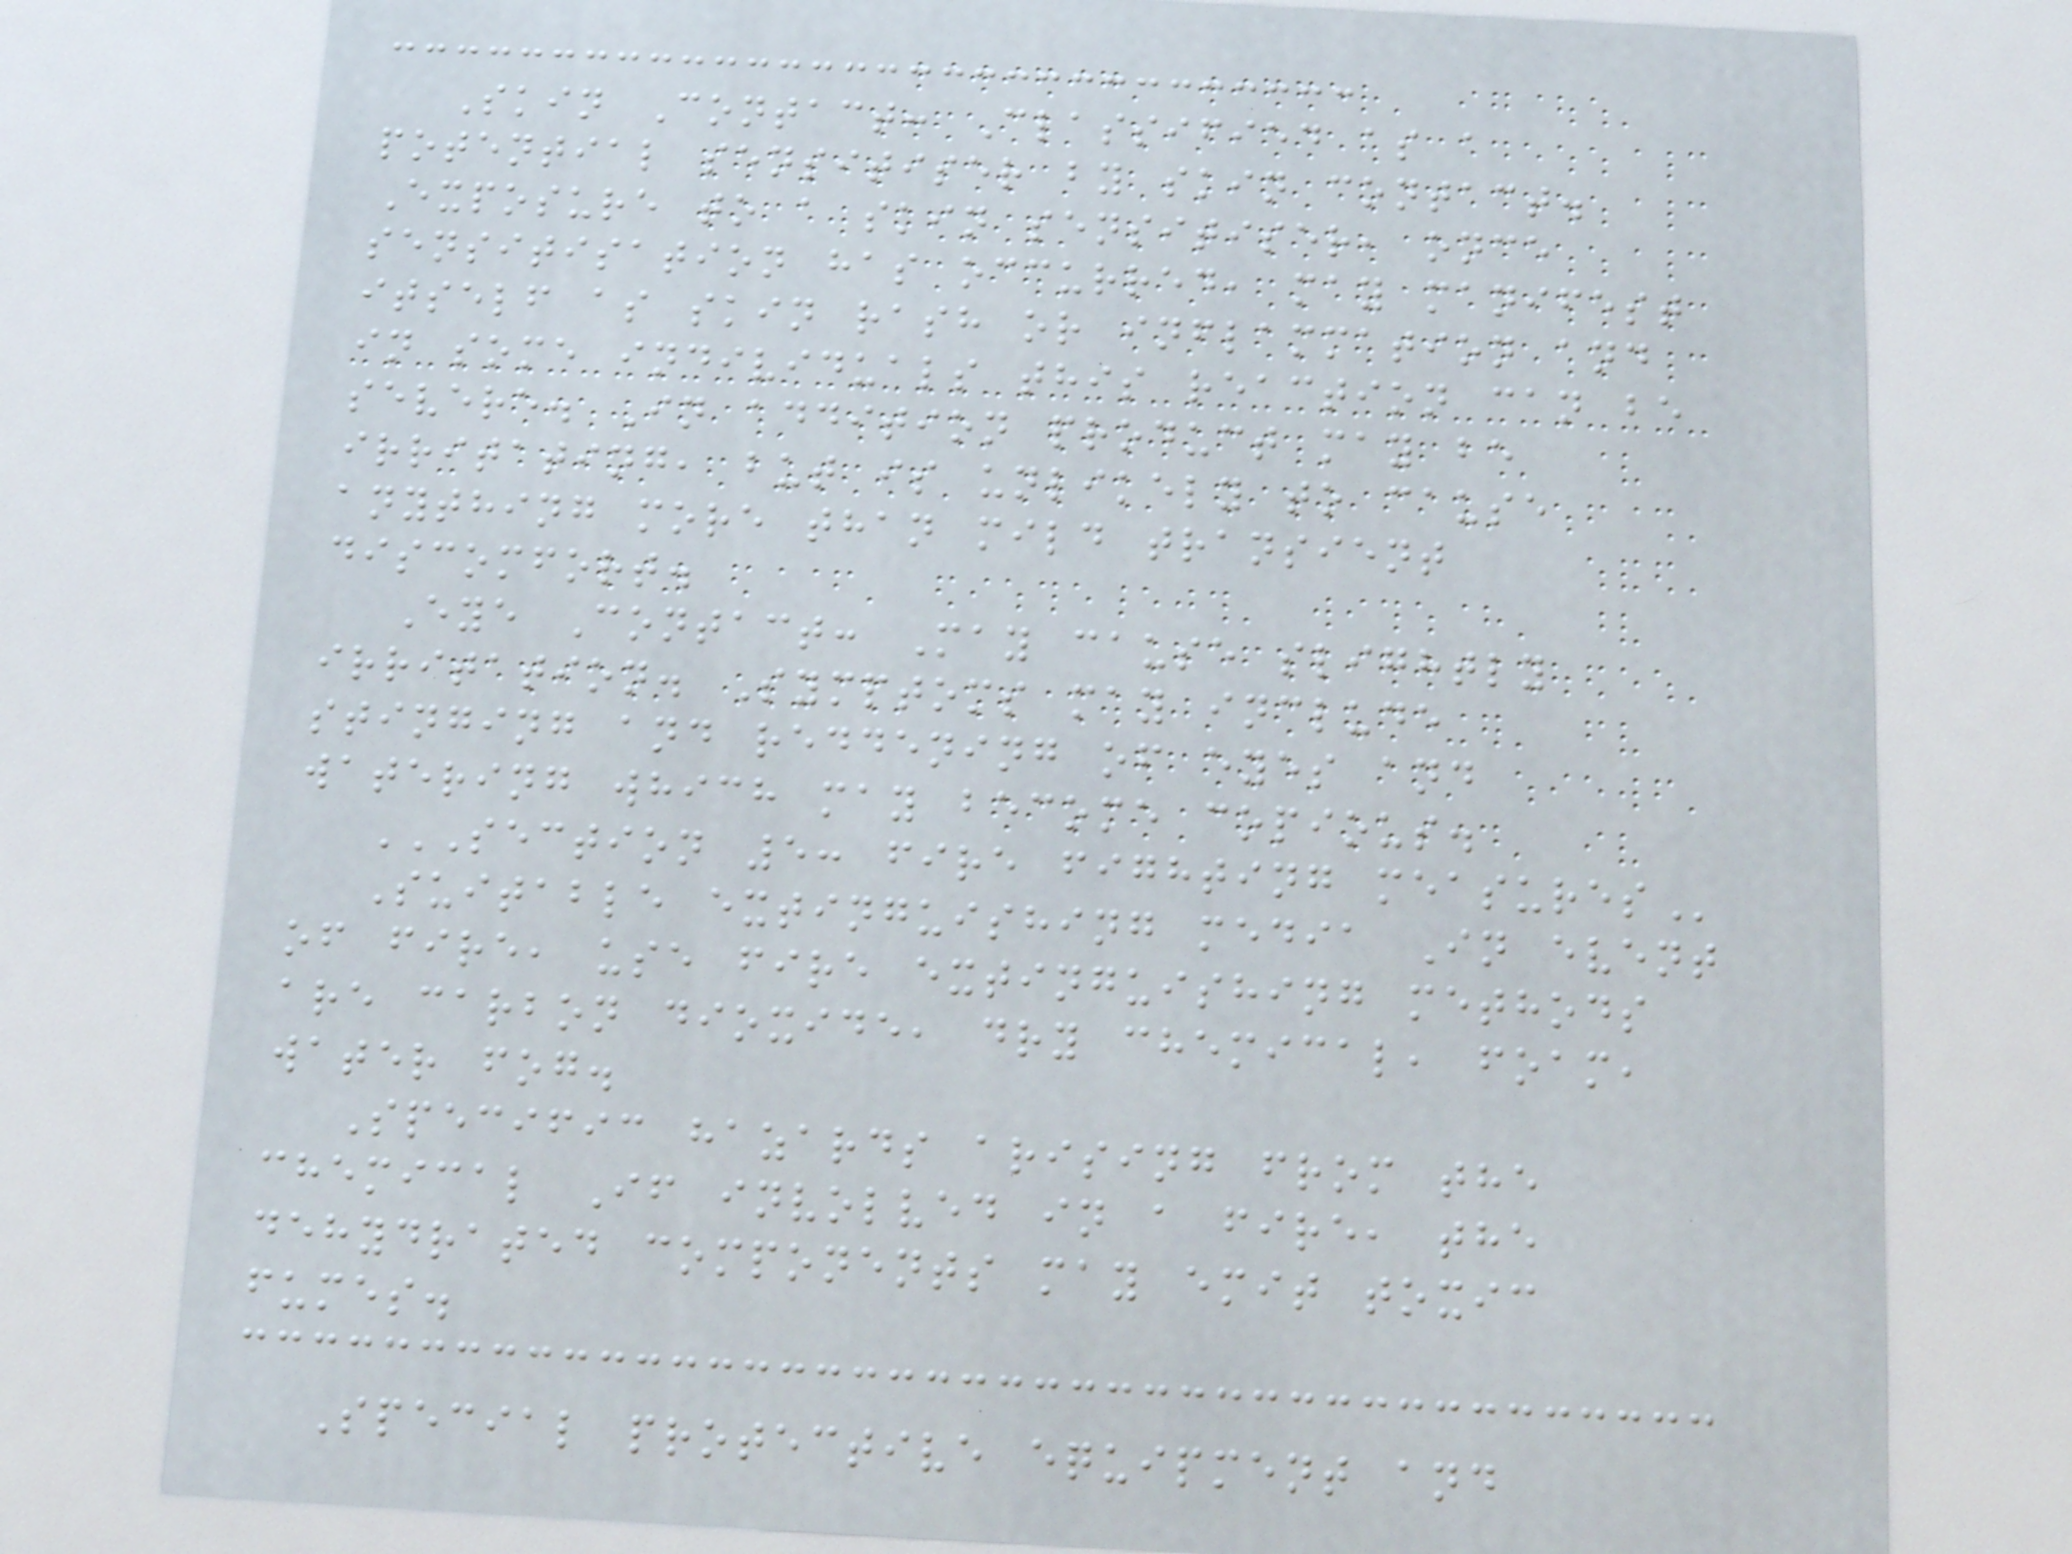Skin Contact: Classified as a
potential sensitiser by skin contact.
Exposure to a skin sensitiser, once
sensitisation has occurred, may manifest
itself as skin rash or inflammation and
in some individuals this reaction can be
severe. In addition product may be
irritating, but is unlikely to cause
anything more than mild transient
discomfort.
Eye Contact: May cause slightly
irritation. Symptoms may include
stinging and reddening of eyes and
watering which may become copious.
SECTION 5: FIRE FIGHTING MEASURES
Suitable extinguishing media In event
of fire, use fire extinguishing methods
are carbon dioxide, dry chemical, foam,
water fog.
Specific hazards arising from the
chemical If involved in a fire, the
dehydrated components may emit toxic
fumes.
Special protective equipment and
